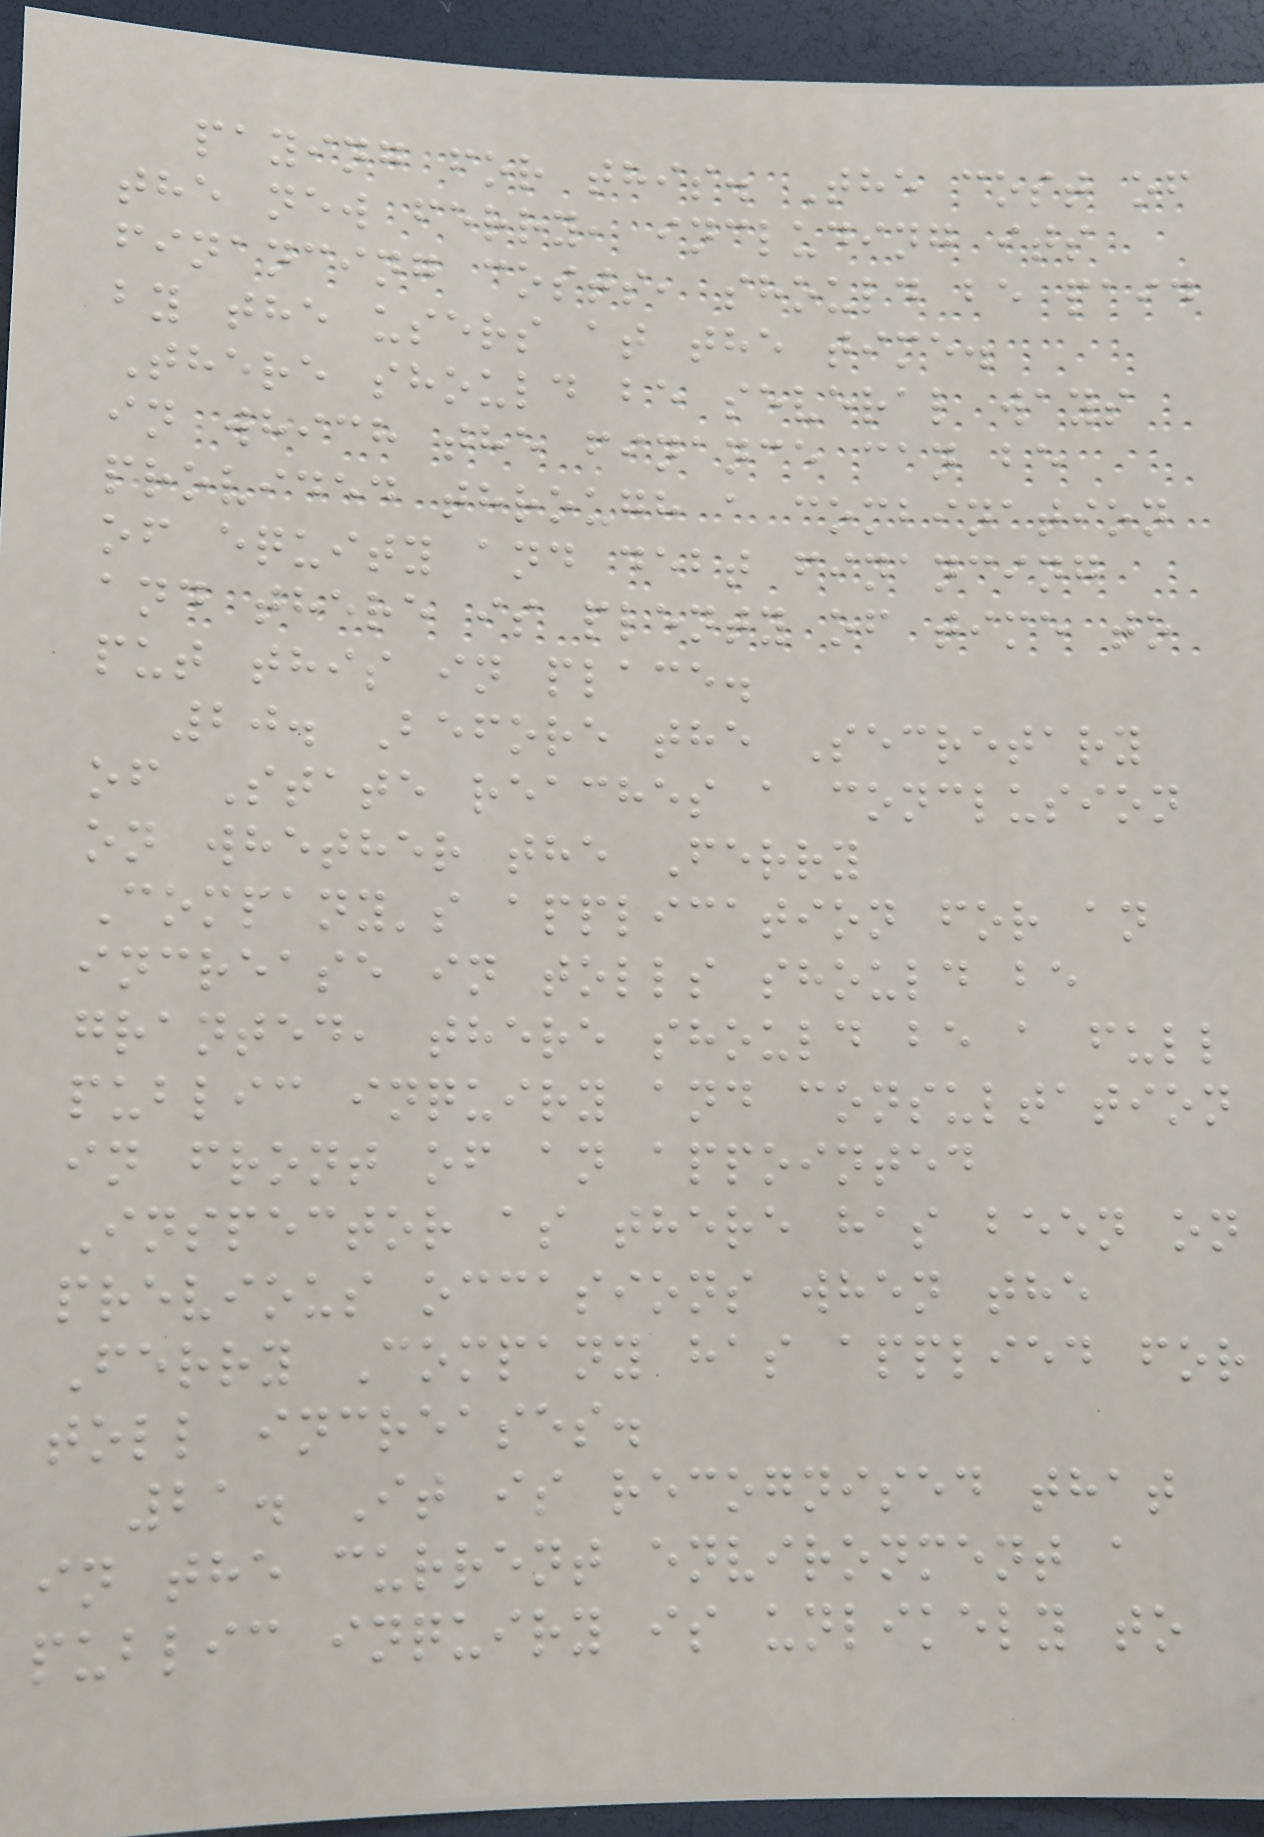paying for this. The cost of
the new ferry, including its
financing costs, should be paid
by the users at the time.
There should be several ways
in which the finance can be
provided through a combination
of equity and debt financing
and there is plenty of time to
put this in place.
20. Before the Secretary
of State reaches a conclusion
on whether the Ferry
Company's application for an
increase in tolls should be
granted, there should be a full
public inquiry and consultation
in front of an appointed
Inspector as there has been on
previous occasions when the
Ferry Company has applied for
toll increases.
21. It is recognised that
in the current environment a
public inquiry is unlikely to
